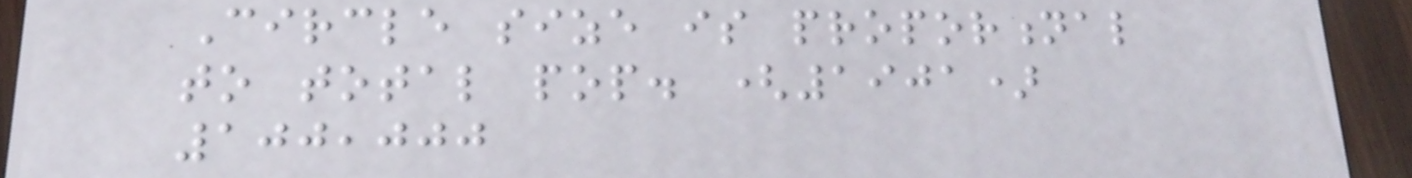Circle size is proportional
to total pop. (1901)
100,000
